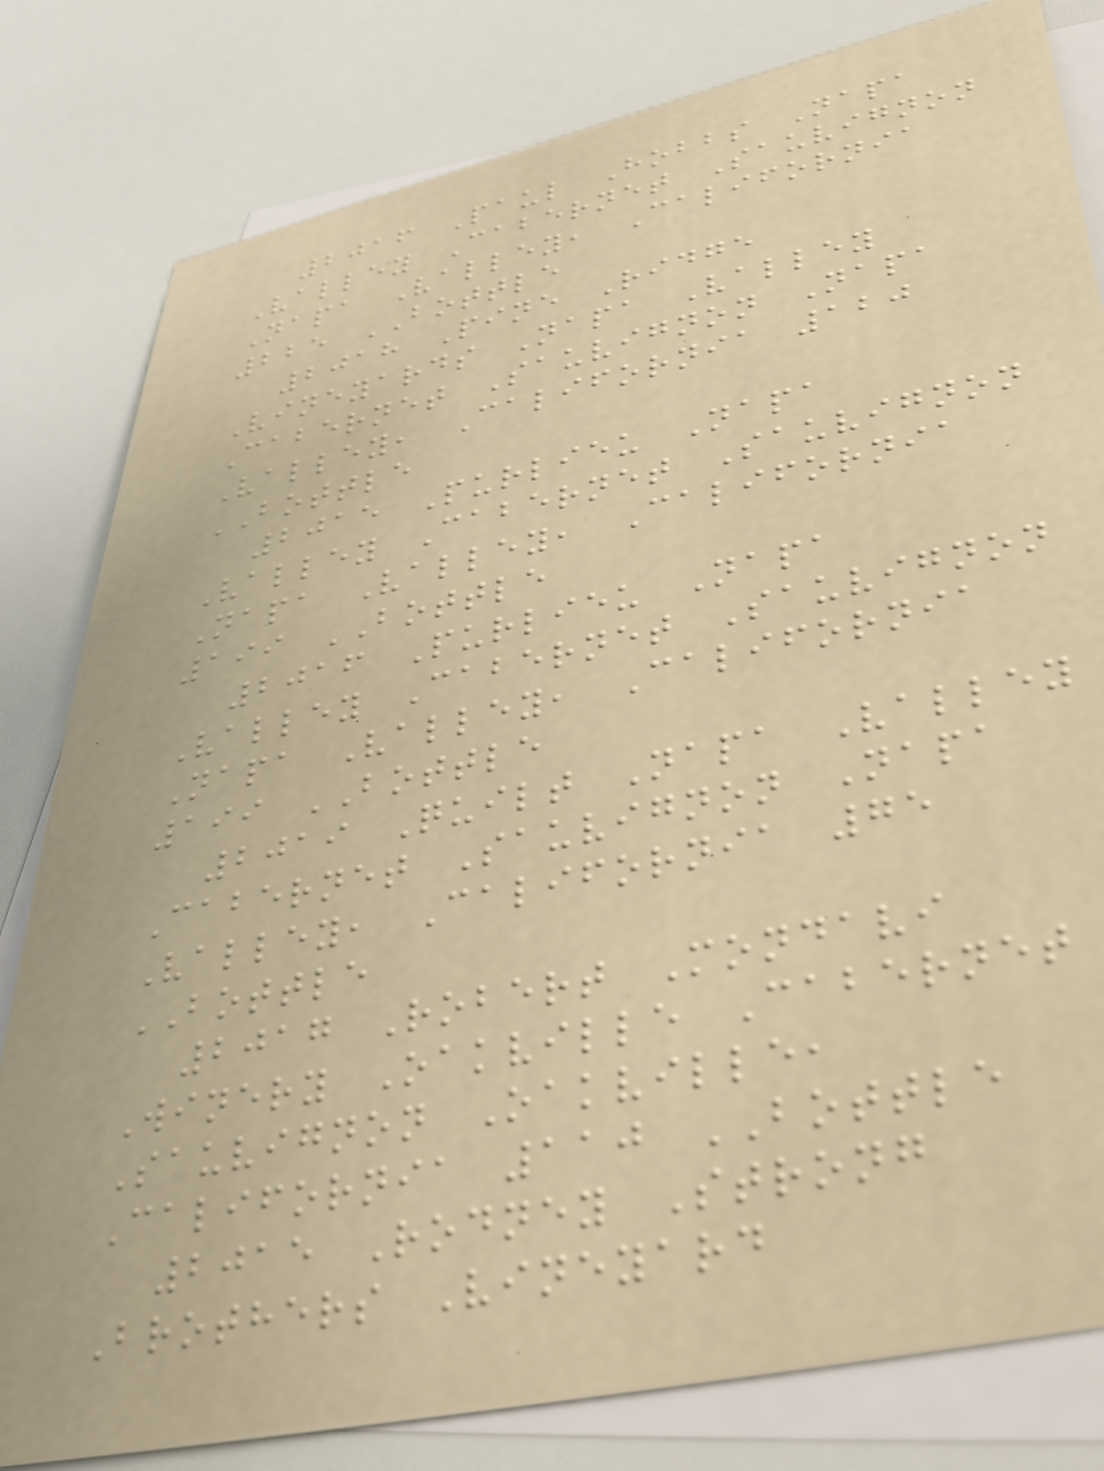2016 Paul Hobbs Napa
Valley Cabernet Sauvignon
Napa Valley, California
225 BOTTLE
2018 Pine Ridge
Vineyards Napa Valley
Cabernet Sauvignon Napa
Valley, California 120
BOTTLE
2015 Purlieu Napa
Valley Cabernet Sauvignon
Napa Valley, California
199 BOTTLE
2016 Purlieu Napa
Valley Cabernet Sauvignon
Napa Valley, California
199 BOTTLE
2019 Quilt Napa Valley
Cabernet Sauvignon Napa
Valley, California 75
BOTTLE
2017 Robert Mondavi
Winery Oakville Cabernet
Sauvignon Oakville,
California 110 BOTTLE
2015 Rodney Strong
Brothers Vineyard
